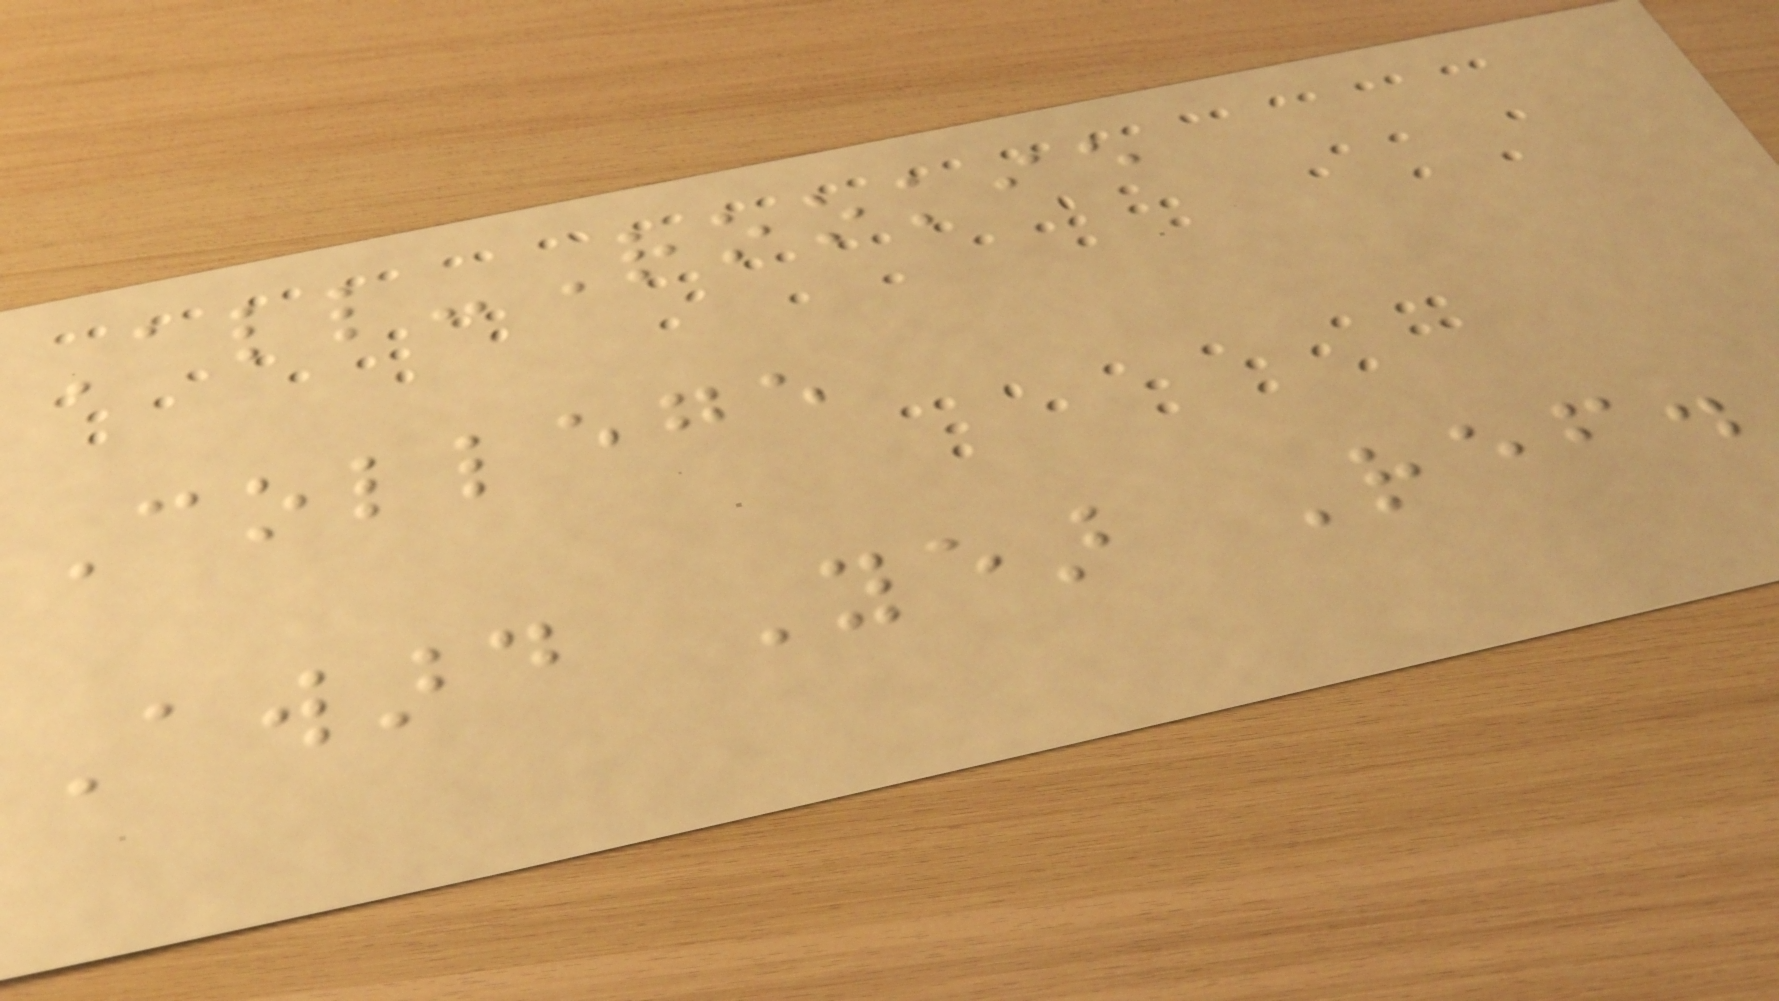All-Rookie
College
Award Year Ref.
